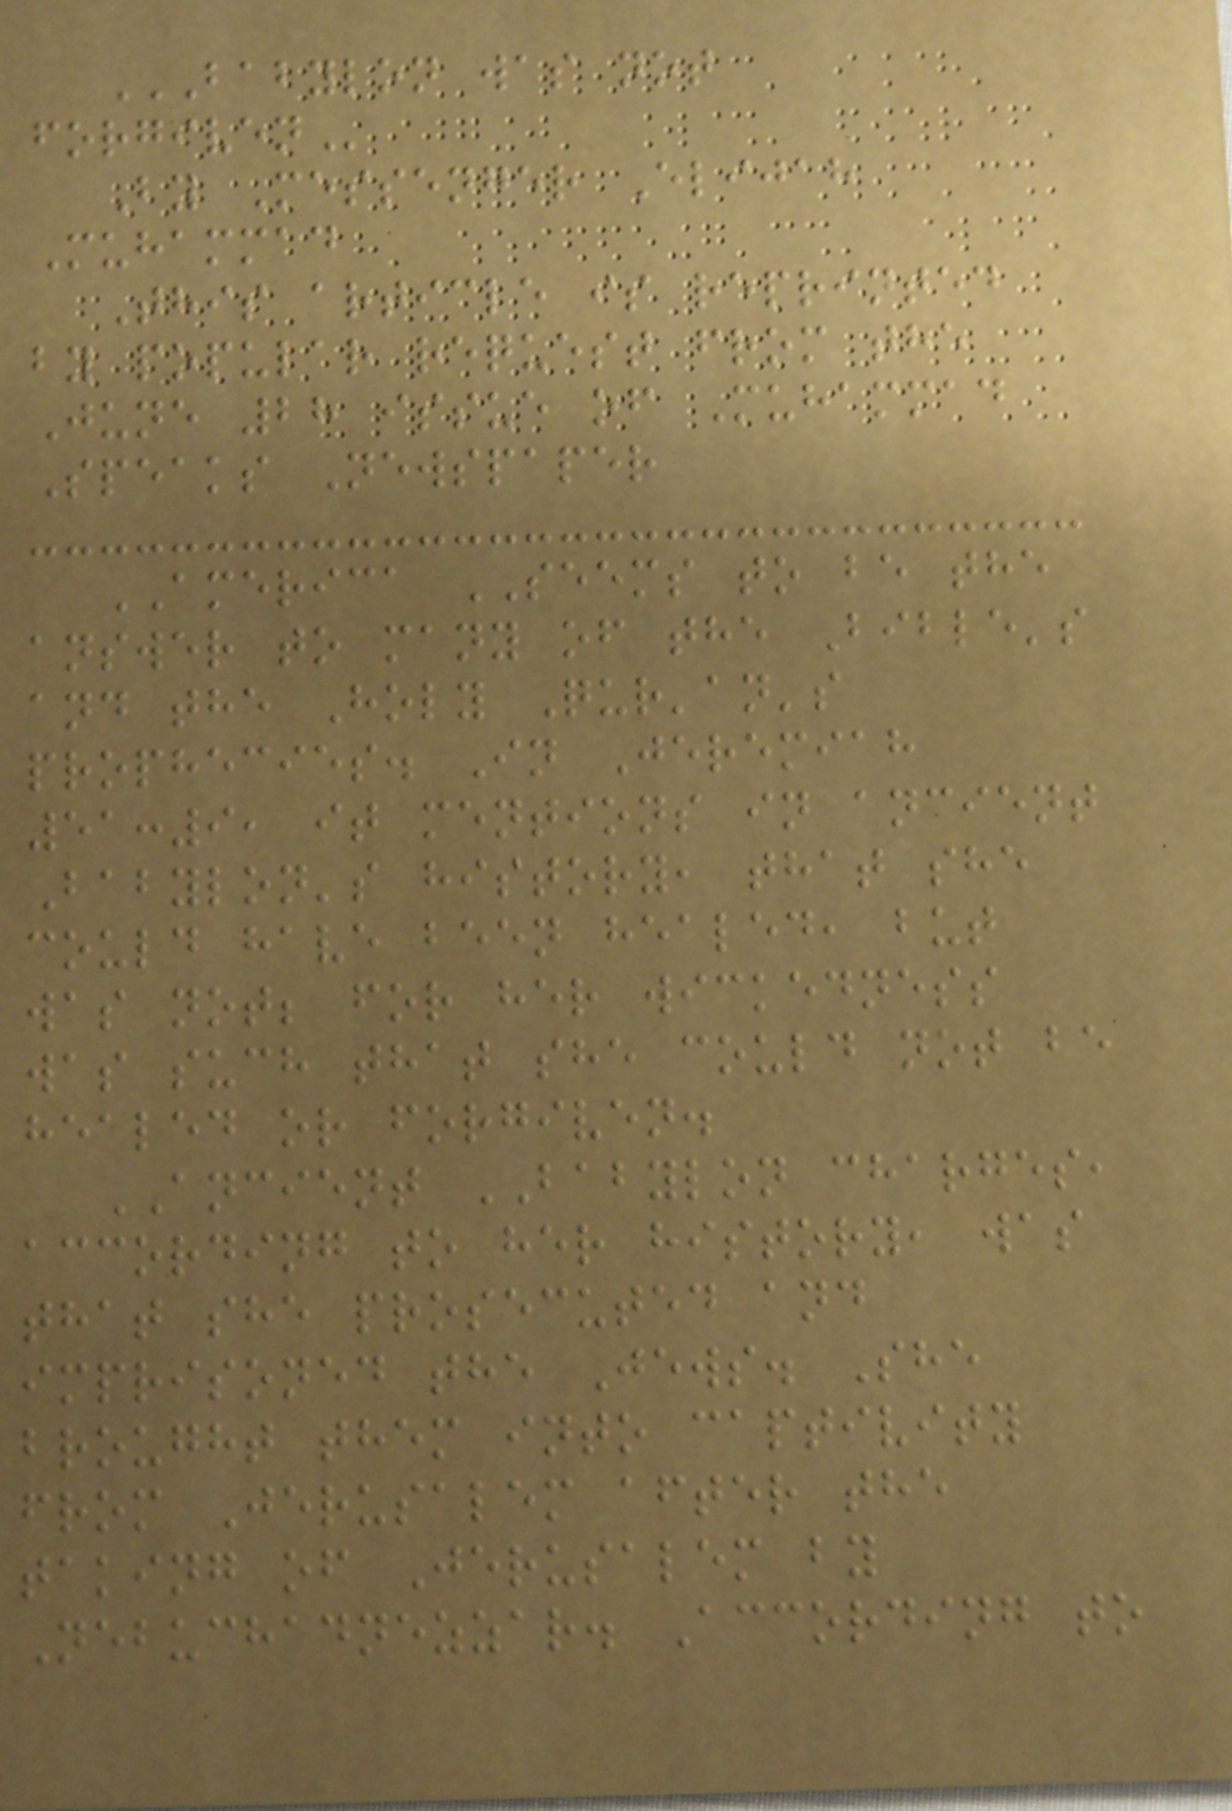BABYLON WAS NOT
FORGIVEN
By Messenger Elijah
Muhammad
This article is reprinted
by popular request from the
June 28 issue of Muhammad
Speaks Newspaper
AMERICA SEEMS to be the
answer to many of the Bible's
and the Holy Qur'an's
prophecies. In Jeremiah
51:9, it mentions in ancient
Babylon's history, that she
could have been healed, but
was not; for her wickedness
was such that she could not be
healed or forgiven.
ANCIENT BABYLON charges,
according to her history, was
that she prosecuted and
imprisoned the Jews. She
brought them into captivity
from Jerusalem after the
taking of Jerusalem by
Nebuchadnezzar. According to
